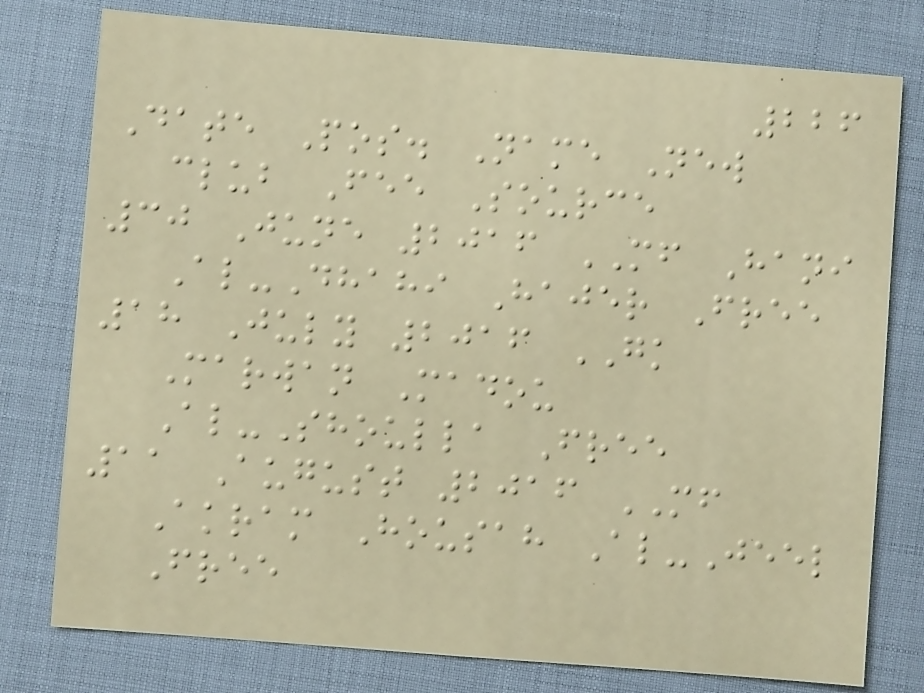226
Date Pos. Name New
club Fee Source
30 June 2016 MF Hani
Al-Dhahi Hajer Free
18 July 2016 GK
Marwan Madou
Al-Shoulla Free
11 August 2016 MF
Akram Housah Al-Jeel
Free
